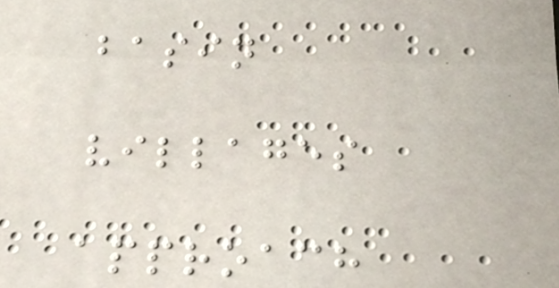basin
villages
approach
